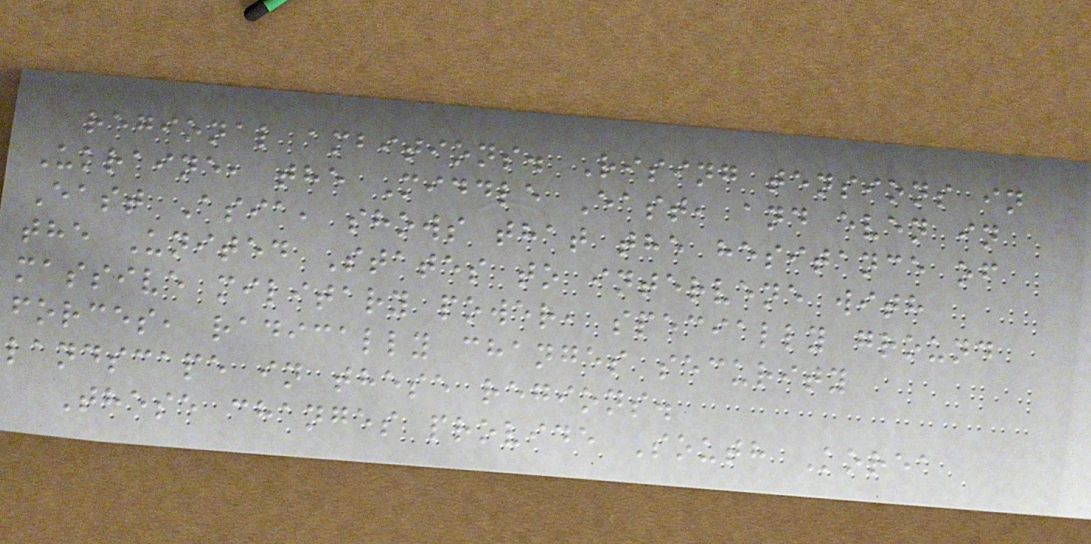regional ambitions. Rising tensions in
Ukraine, the Middle East, and even in
East Asia, shows that the hesitance of
the United States to intervene with
massive military power, specially ground
forces, radically changes security
landscape in these regions.
These changes provide South Korea
